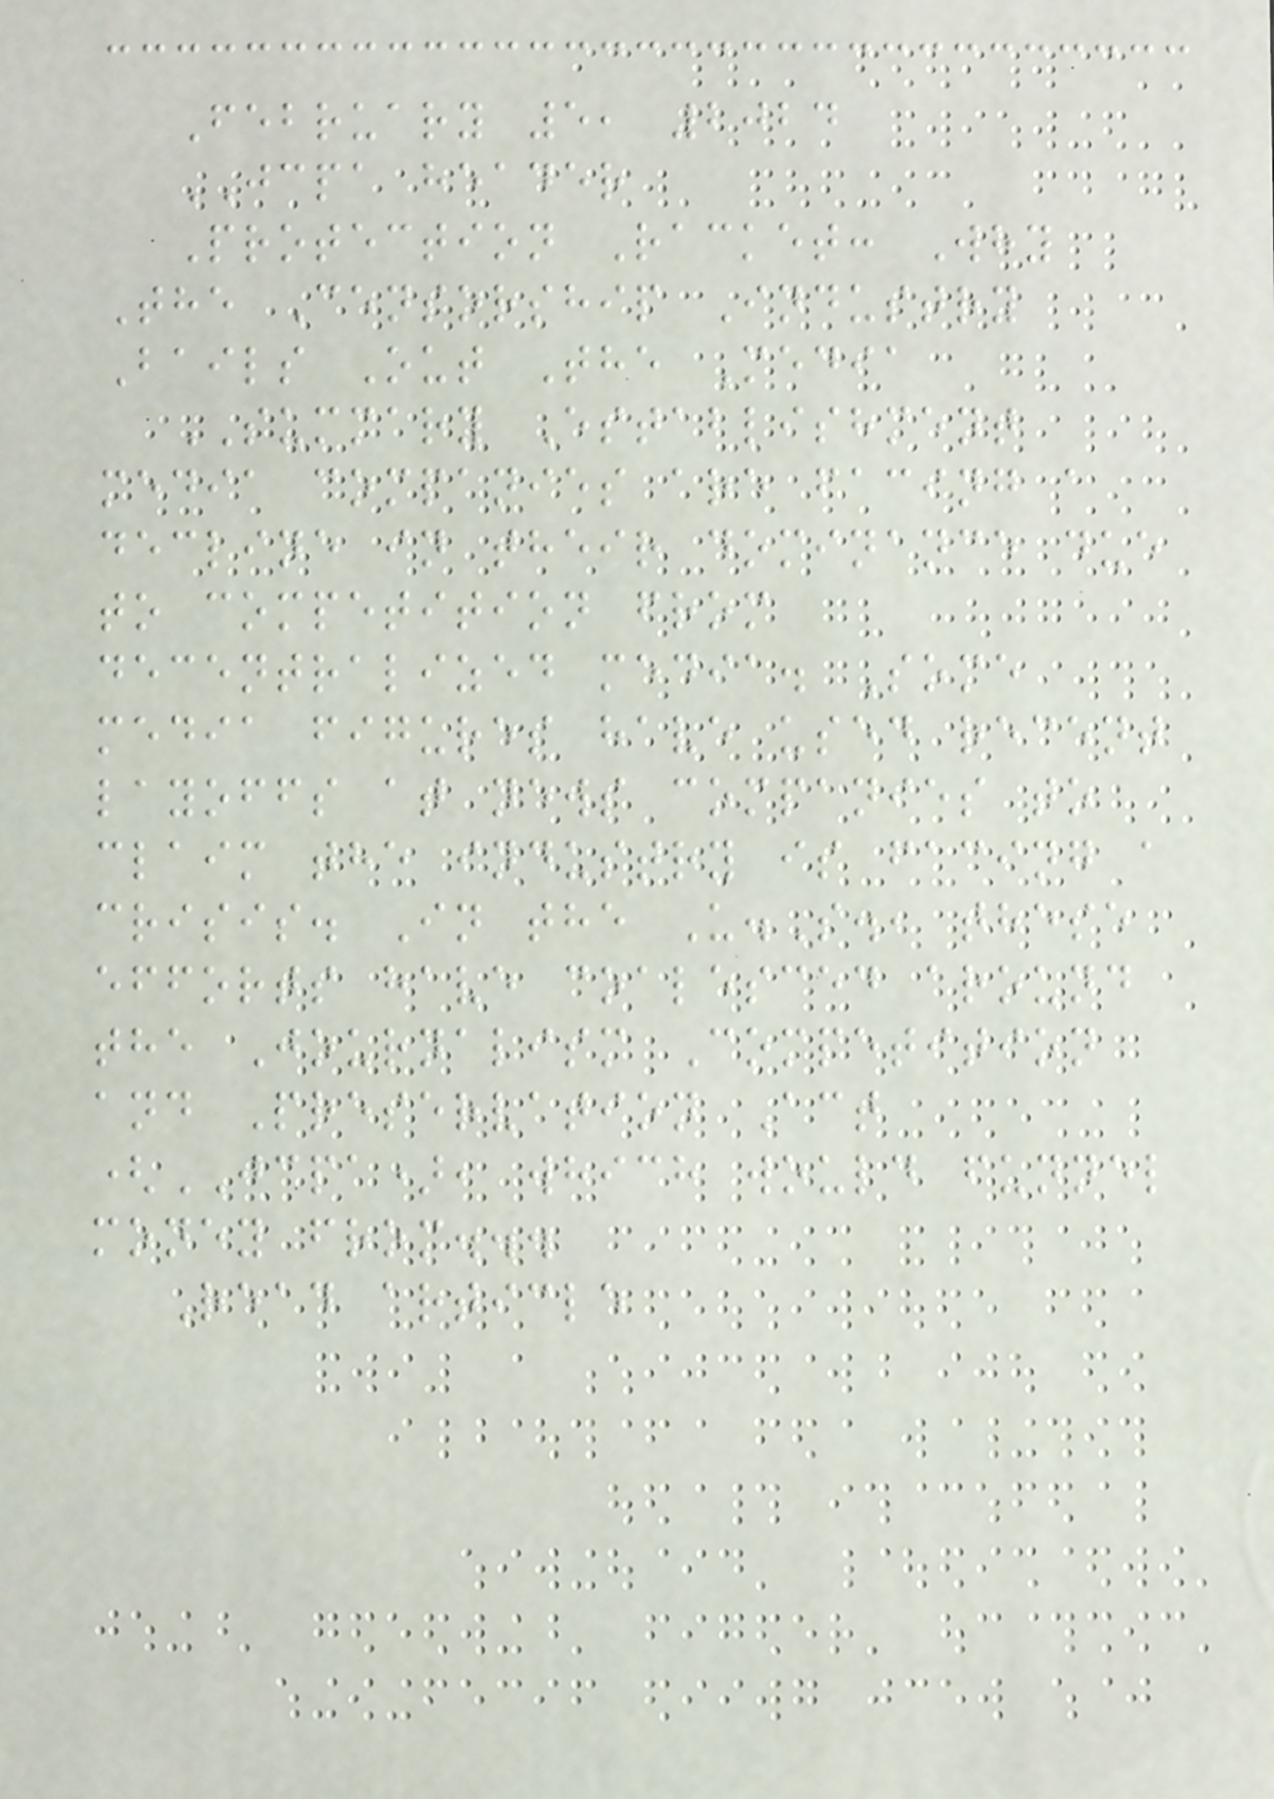February 5, 2024
JCPA header
Protection Racket: Why
The Censorship Industry
Bails Out The Media
SUMMARY Establishment
media companies are facing a
decline in their dominance due
to competition from
decentralized media. Some
media figures have used recent
layoffs at news companies to
claim the industry is facing a
crisis. In the U.S., these
efforts have coalesced around
the Journalism Competition
and Preservation Act
(JCPA), which would funnel
money from...
Read article
